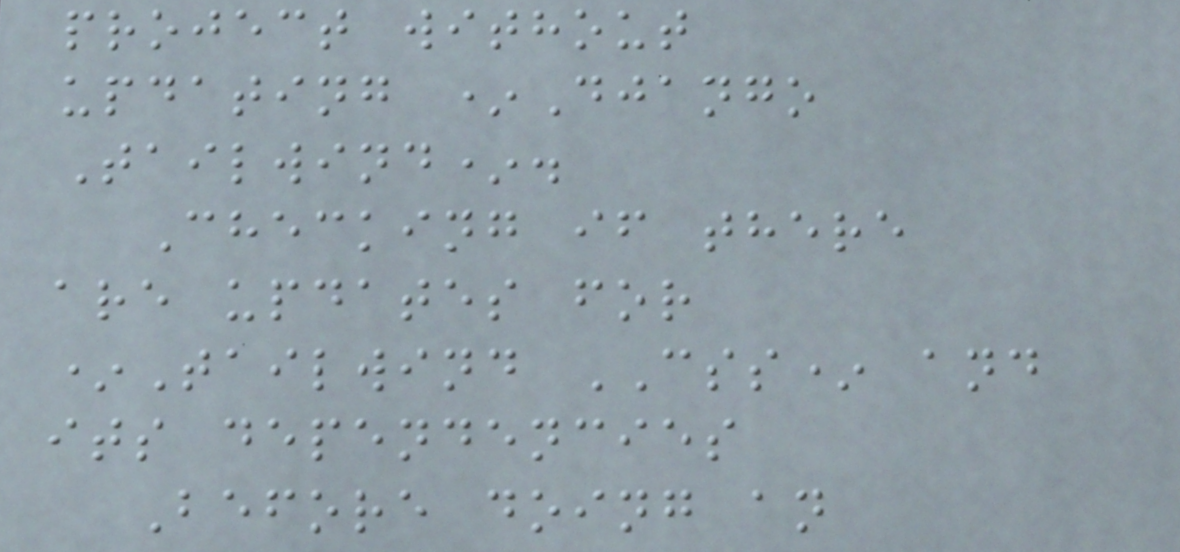project without
updating *Django
Tailwind*.
Checking if there
are updates for
*Tailwind CSS* and
its dependencies
Before doing an
